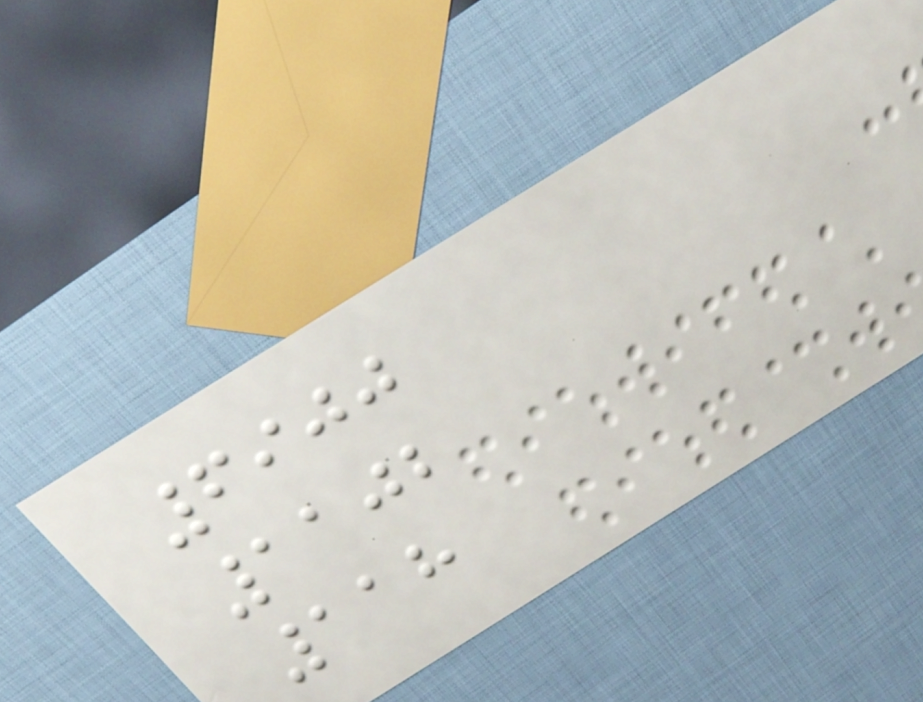6900
1102
118
